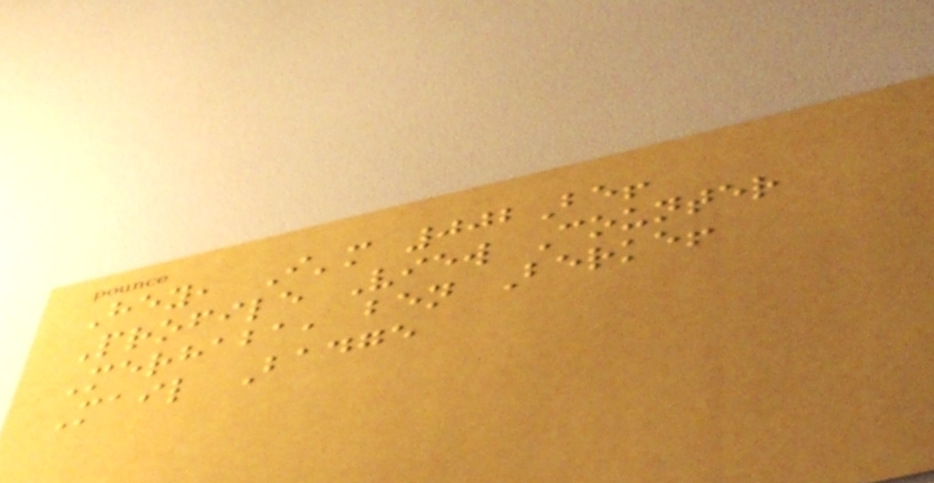Hey, I'm 002Be!
Profile View Counter
Merhaba, ben Berke!
Mail Badge
